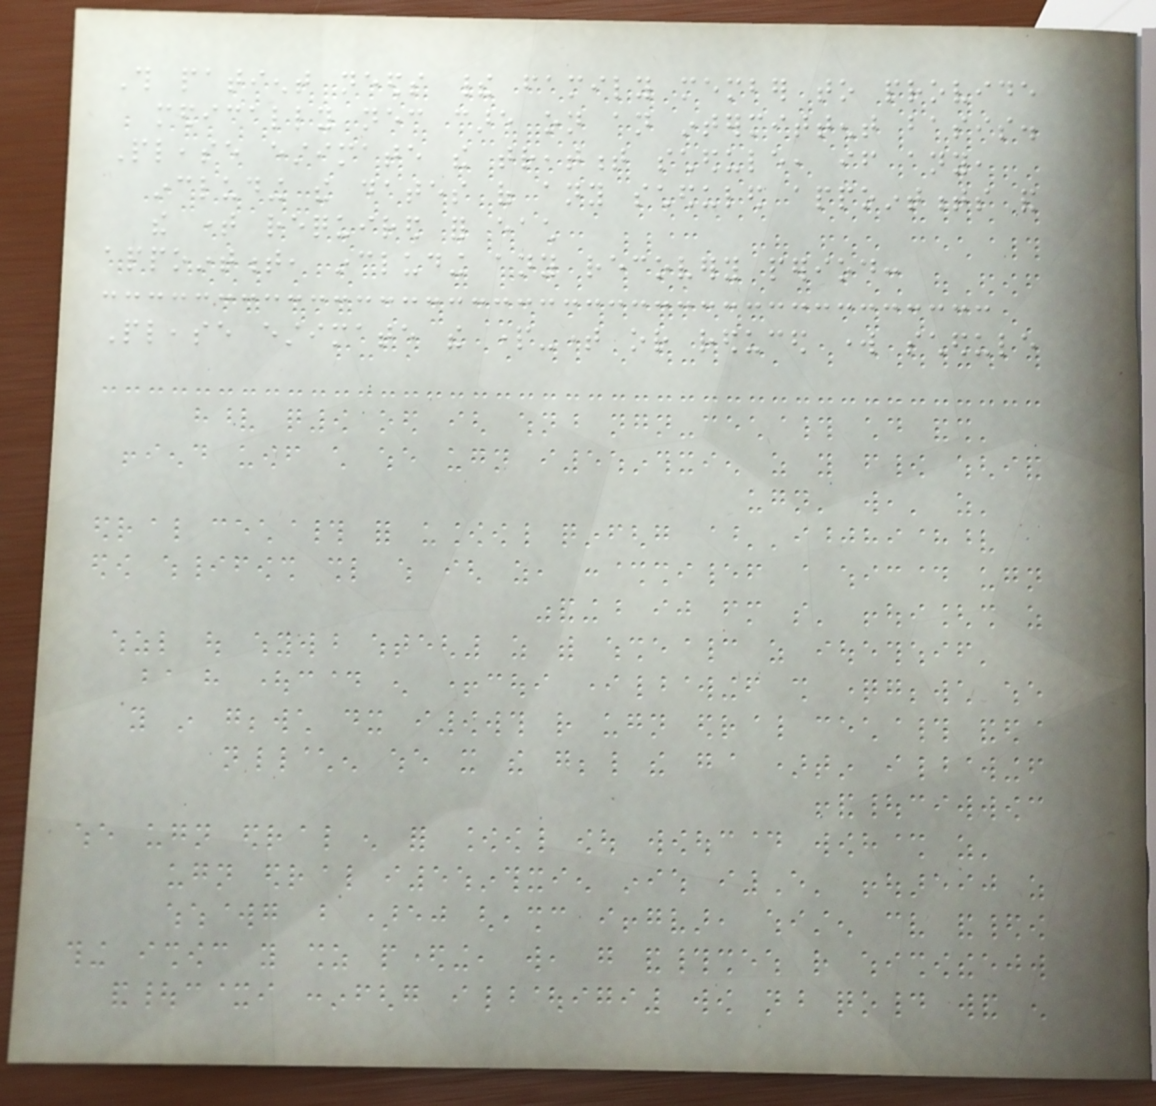This patient needs their family member to provide
medically necessary care on an intermittent basis.
Please estimate the treatment schedule, if any,
including the dates of any scheduled appointments and
the time required for each
appointment, including any recovery period:
Please estimate the part-time or reduced work schedule
